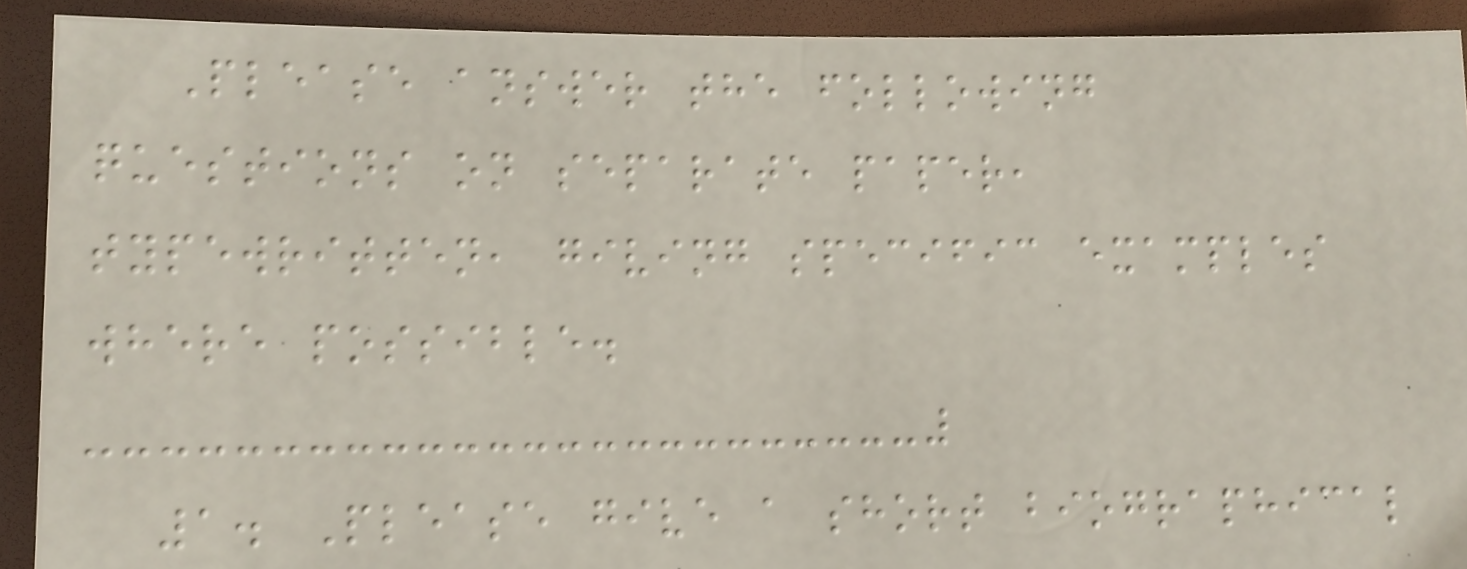Please answer the following
questions on separate paper,
typewritten, giving specific examples
where possible.
1. Please give a short biographical
